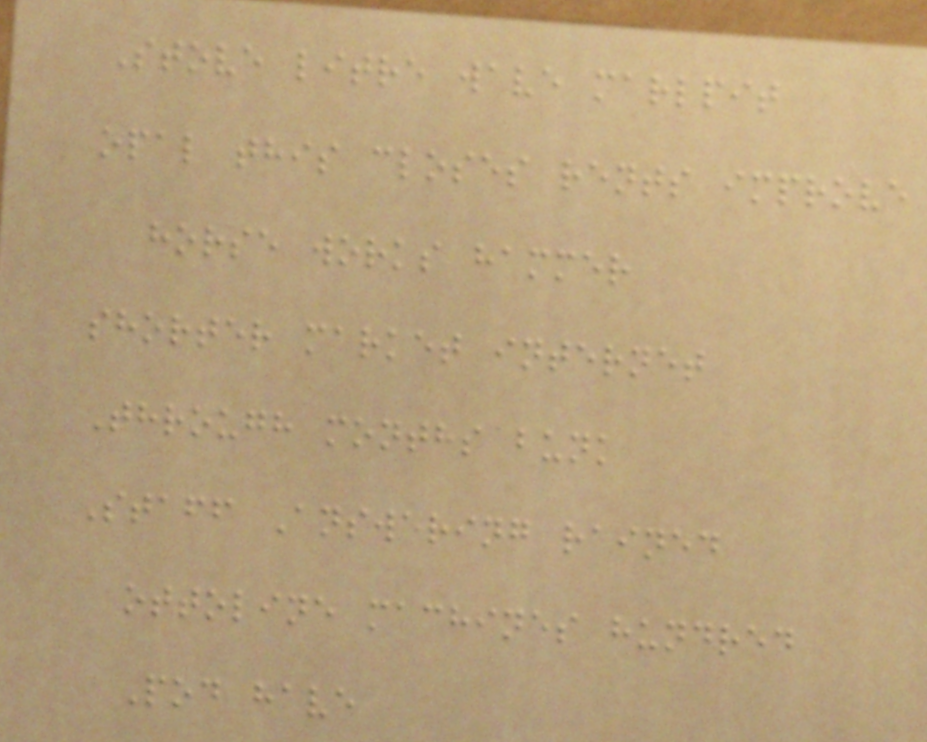Stove litre wave marlpit
opal this closes rents improve
horse works hammer
shorter market internet
Through months bunk
Staff Answering rained
ottoline machines hundred
Pod have
